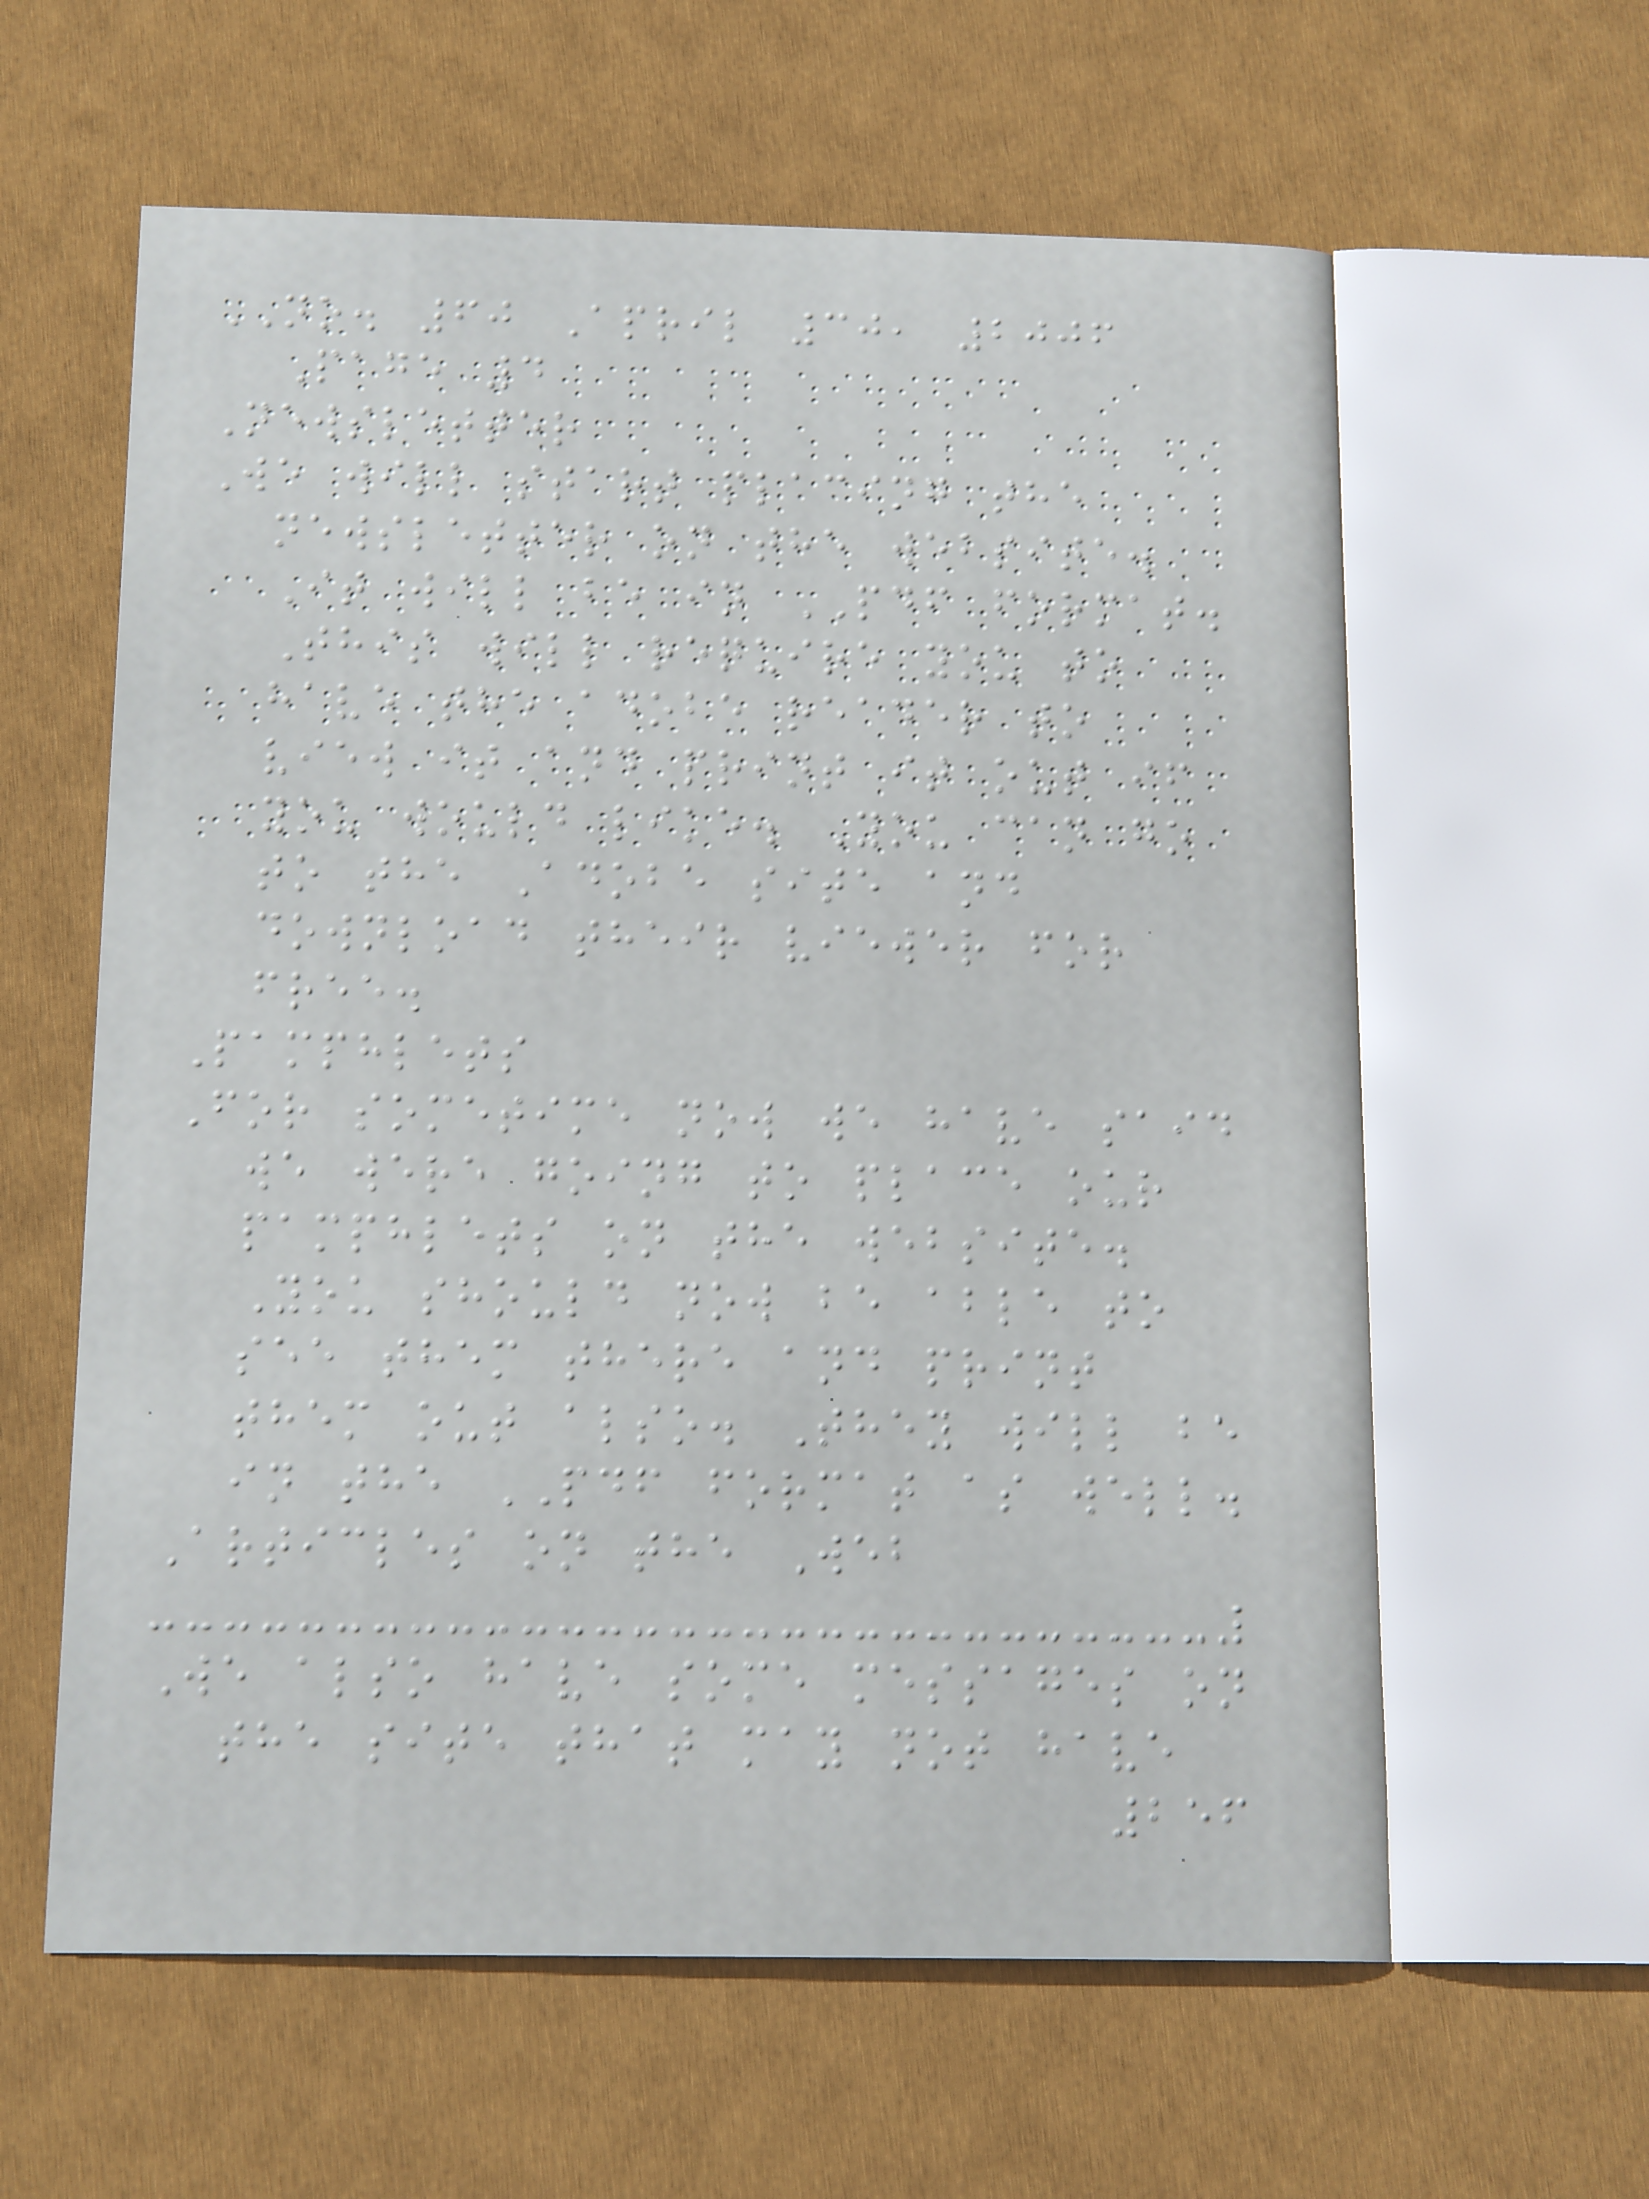NO. 60 April 30, 2006
Page 4
Newsletter
We will start placing the
newsletter on the website.
It will be in PDF format.
This will require you to
have the adobe reader to
view it and print it out if
you would like. You can go
to the Adobe site and
download their viewer for
free.
Pamphlets
For sometime now we have said
we were going to place our
pamphlets on the website.
You should now be able to
see them there and print
them out also. They will be
in the PDF format as well.
Articles on the Web
We also have some messages on
the site that may not have
256
